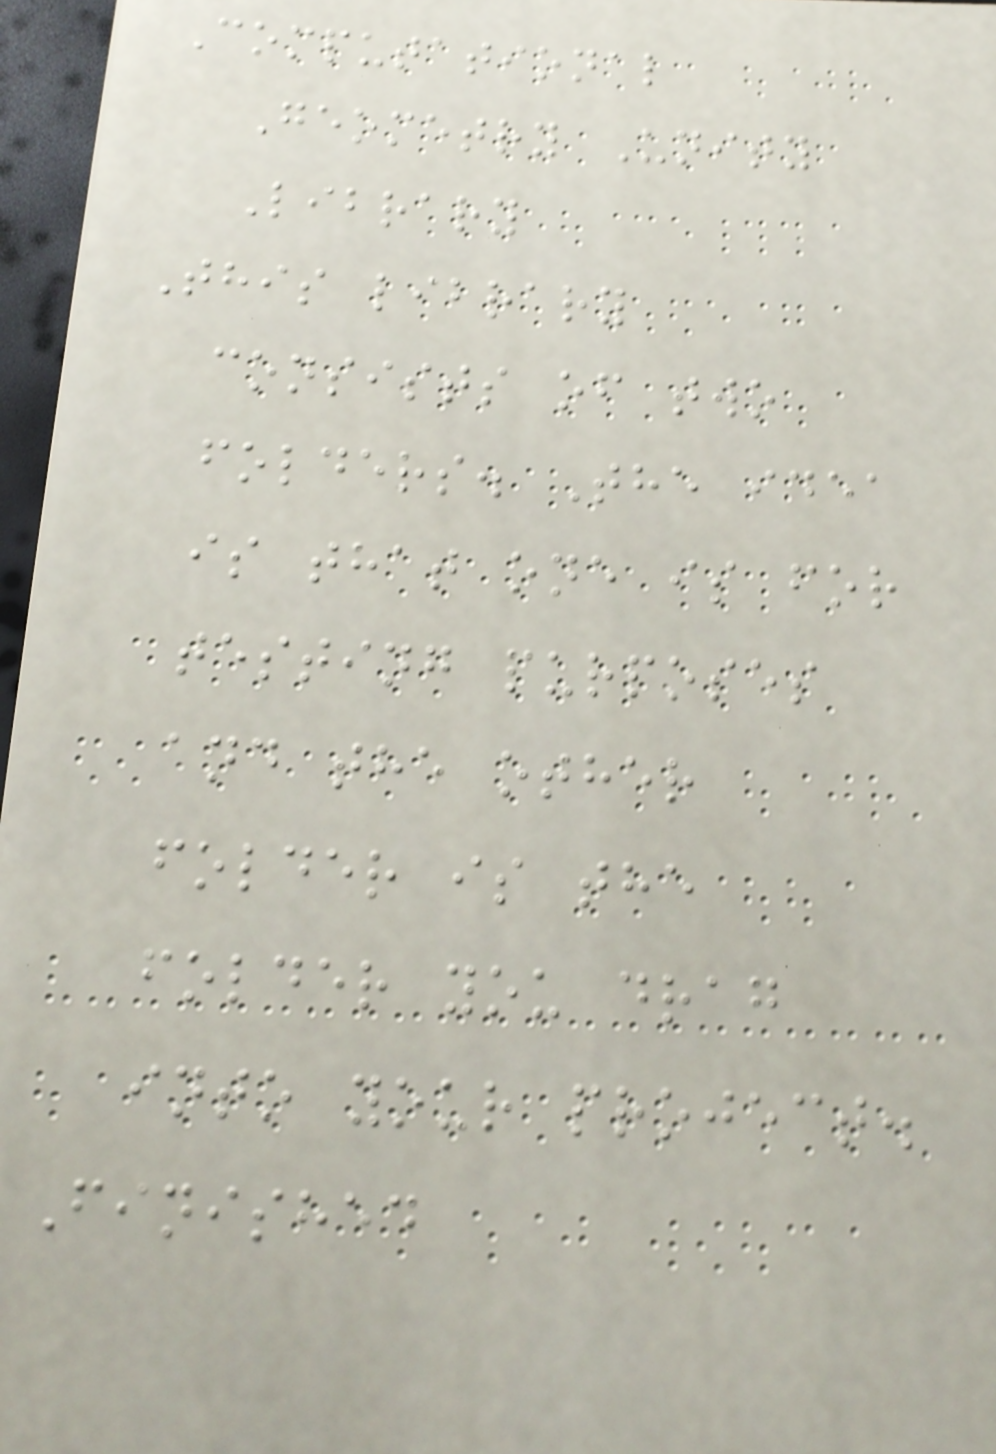Computational
Geometry Unity
Library
This library
consists of two
folders. The idea
is that one is for
testing purposes
and the other
folder is the
folder you drag
into your project.
Finished
